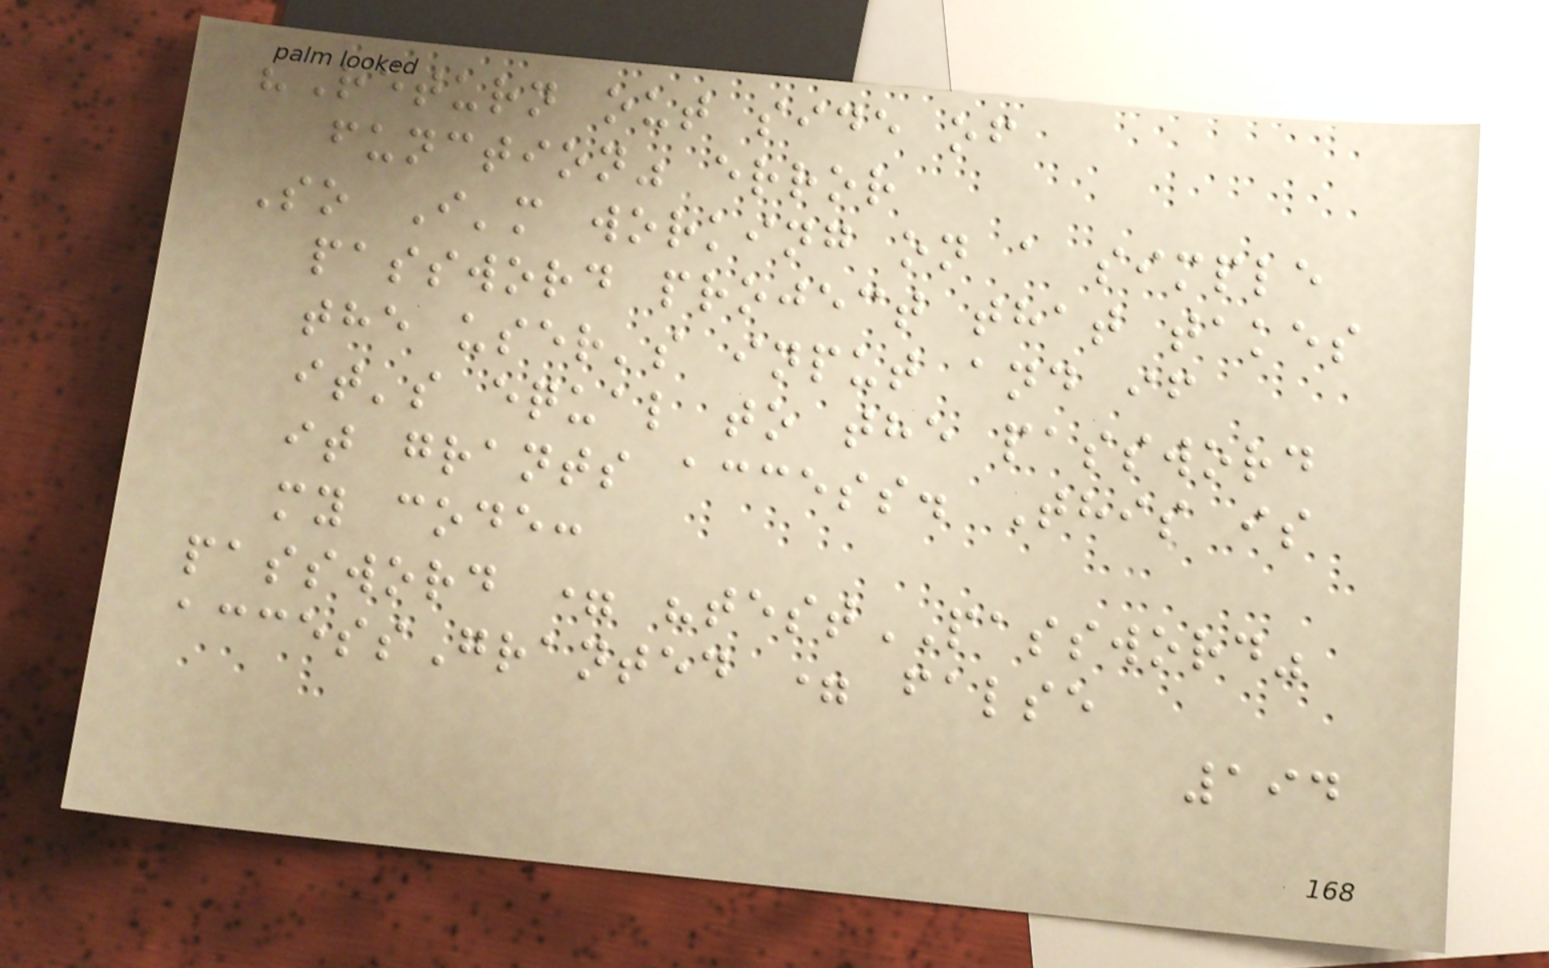"Return out side of
function" error
So I'm working on a simple
password project that takes
the user's input and if
it's equal to the password
it grants access. This is
my code:
password = "testPASSWORD"
accessGranted = false
194
